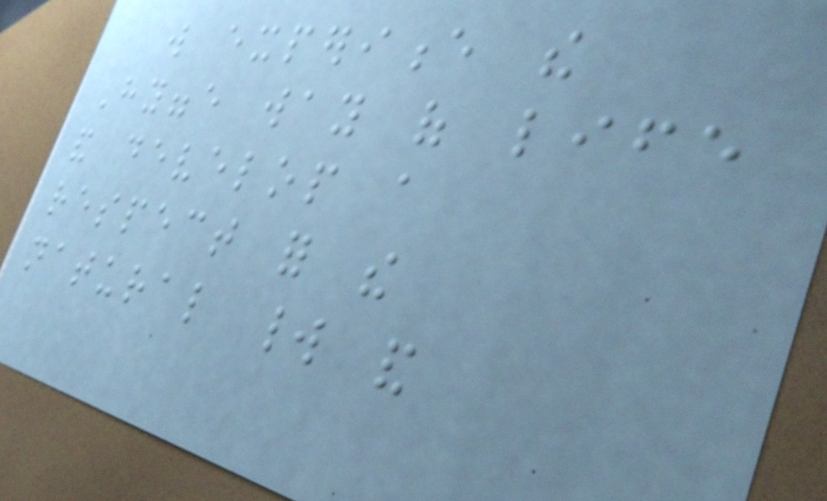will experience the
Hygge way of life
and develop a
respect for the
natural world and
